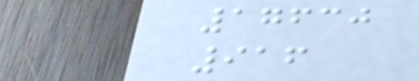17630
916
